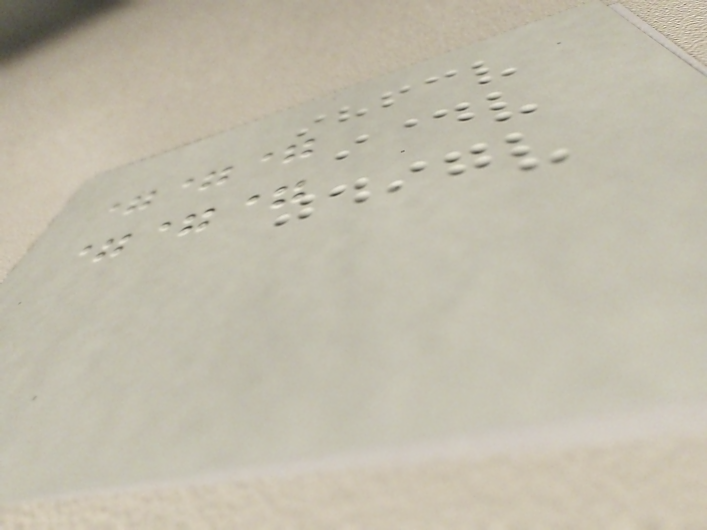===
===
